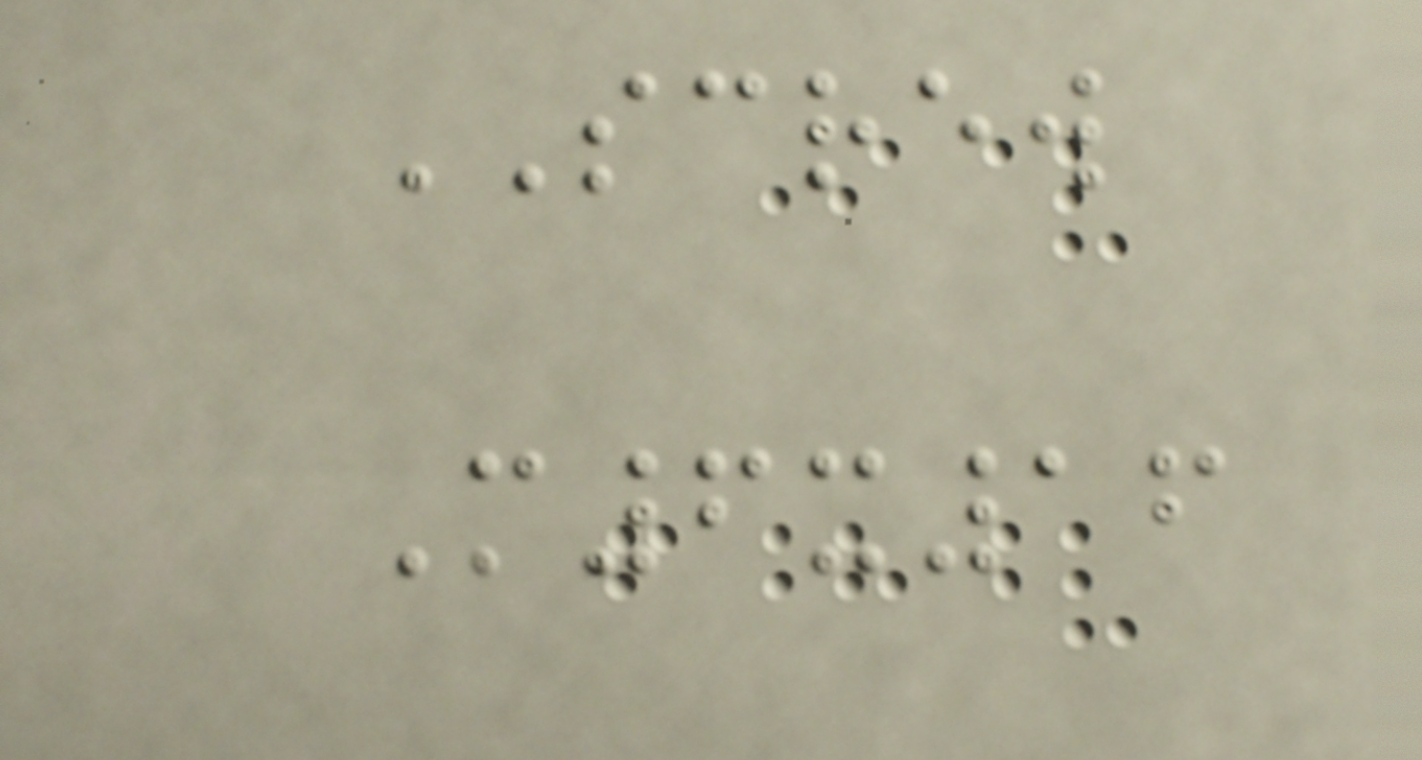SCREW
M6x16
